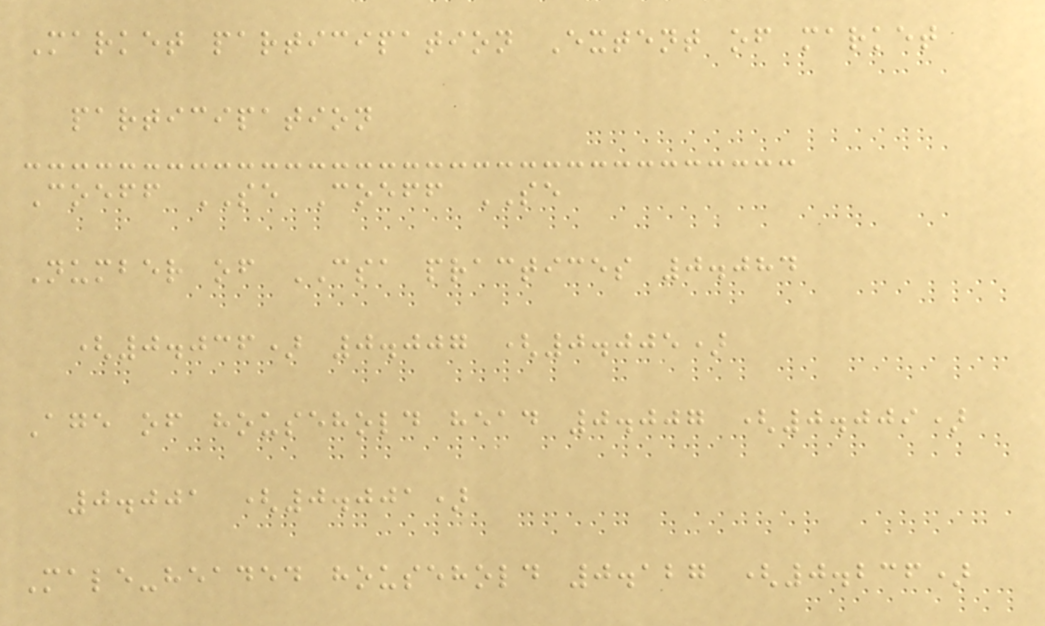Market participation Extent of market
participation
Coeff SE Coeff SE
Number of CSA practices 0.084
(0.036) 0.007 (0.005)
Age of household head 0.007 (0.009)
0.001 (0.001)
Male-headed household 0.127 (0.236)
